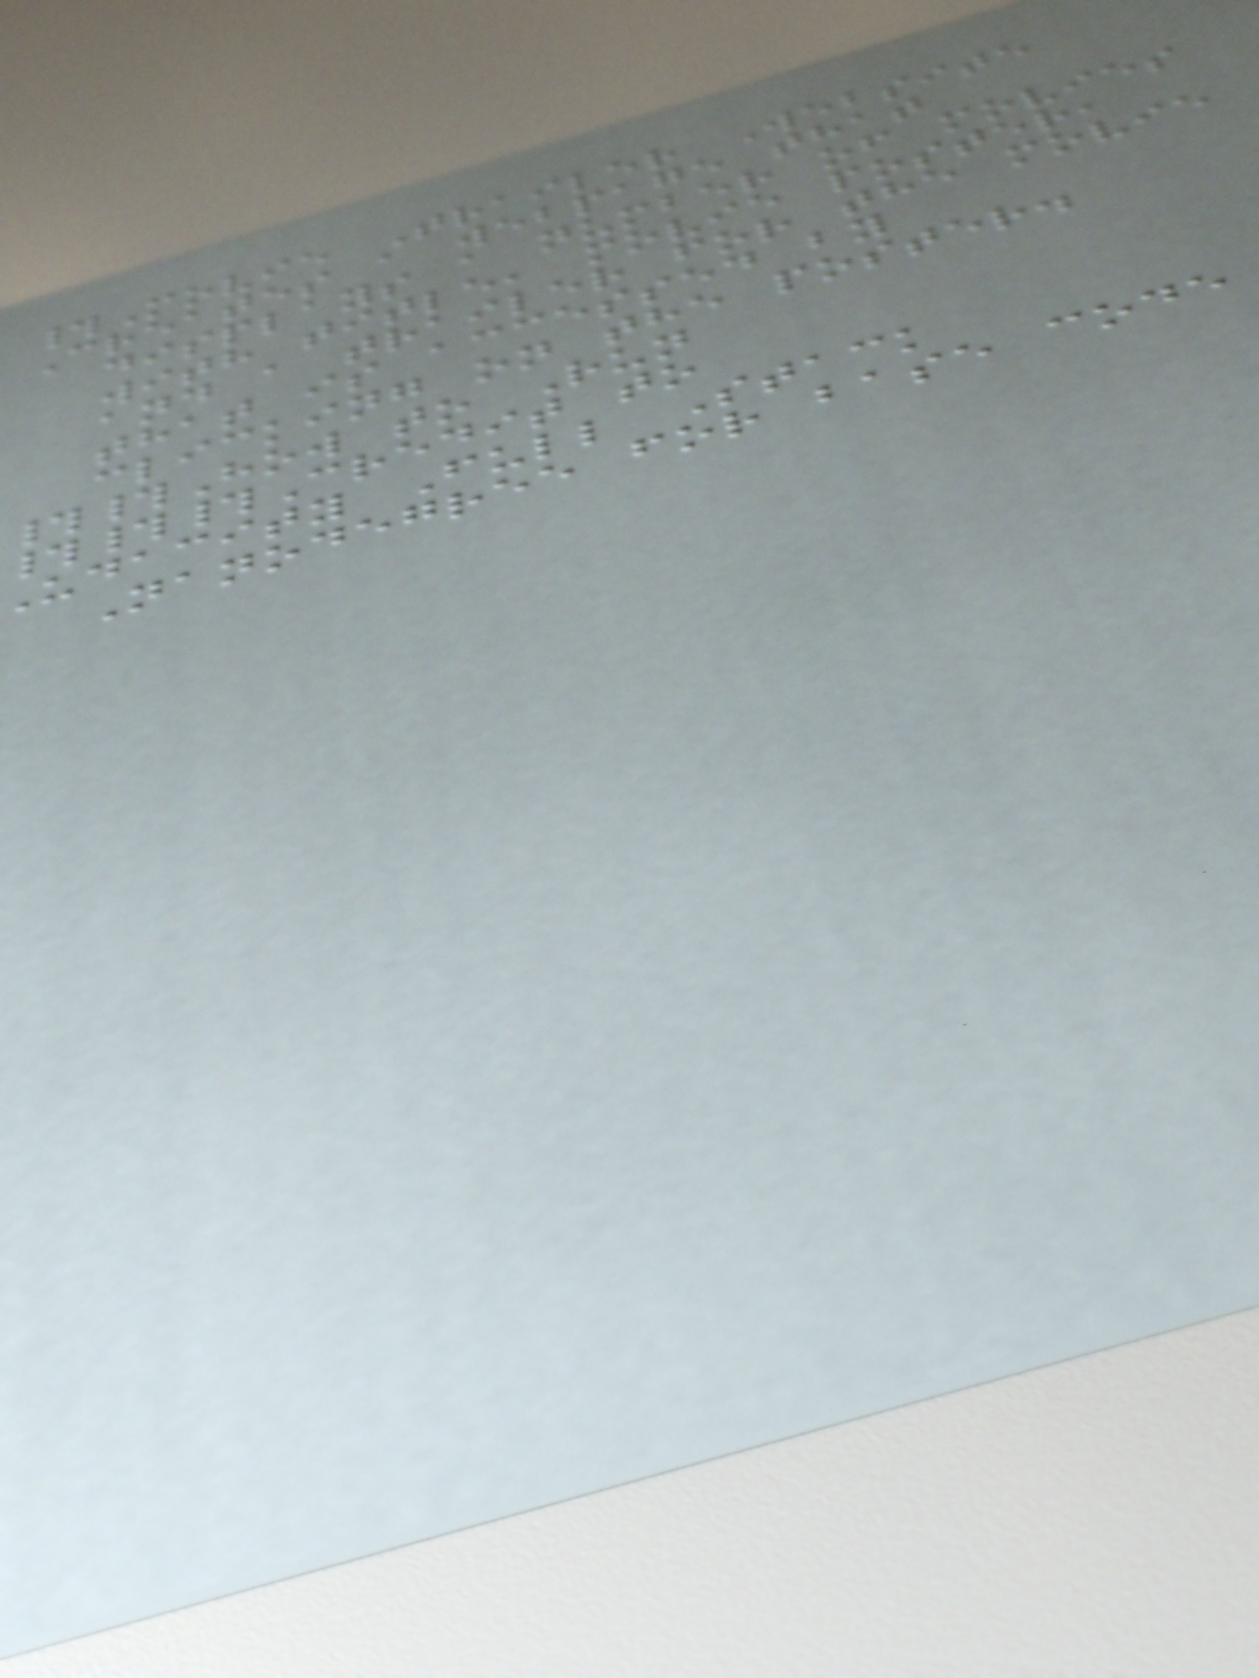#Movie Trailer Website
Creates a webpage that
displays a number of movies
with title, movie poster,
and a trailer for the movie
that is accessed by
clicking on the poster.
##How to Run
##Credit to
udacity Full Stack
Nanodegree for base code
